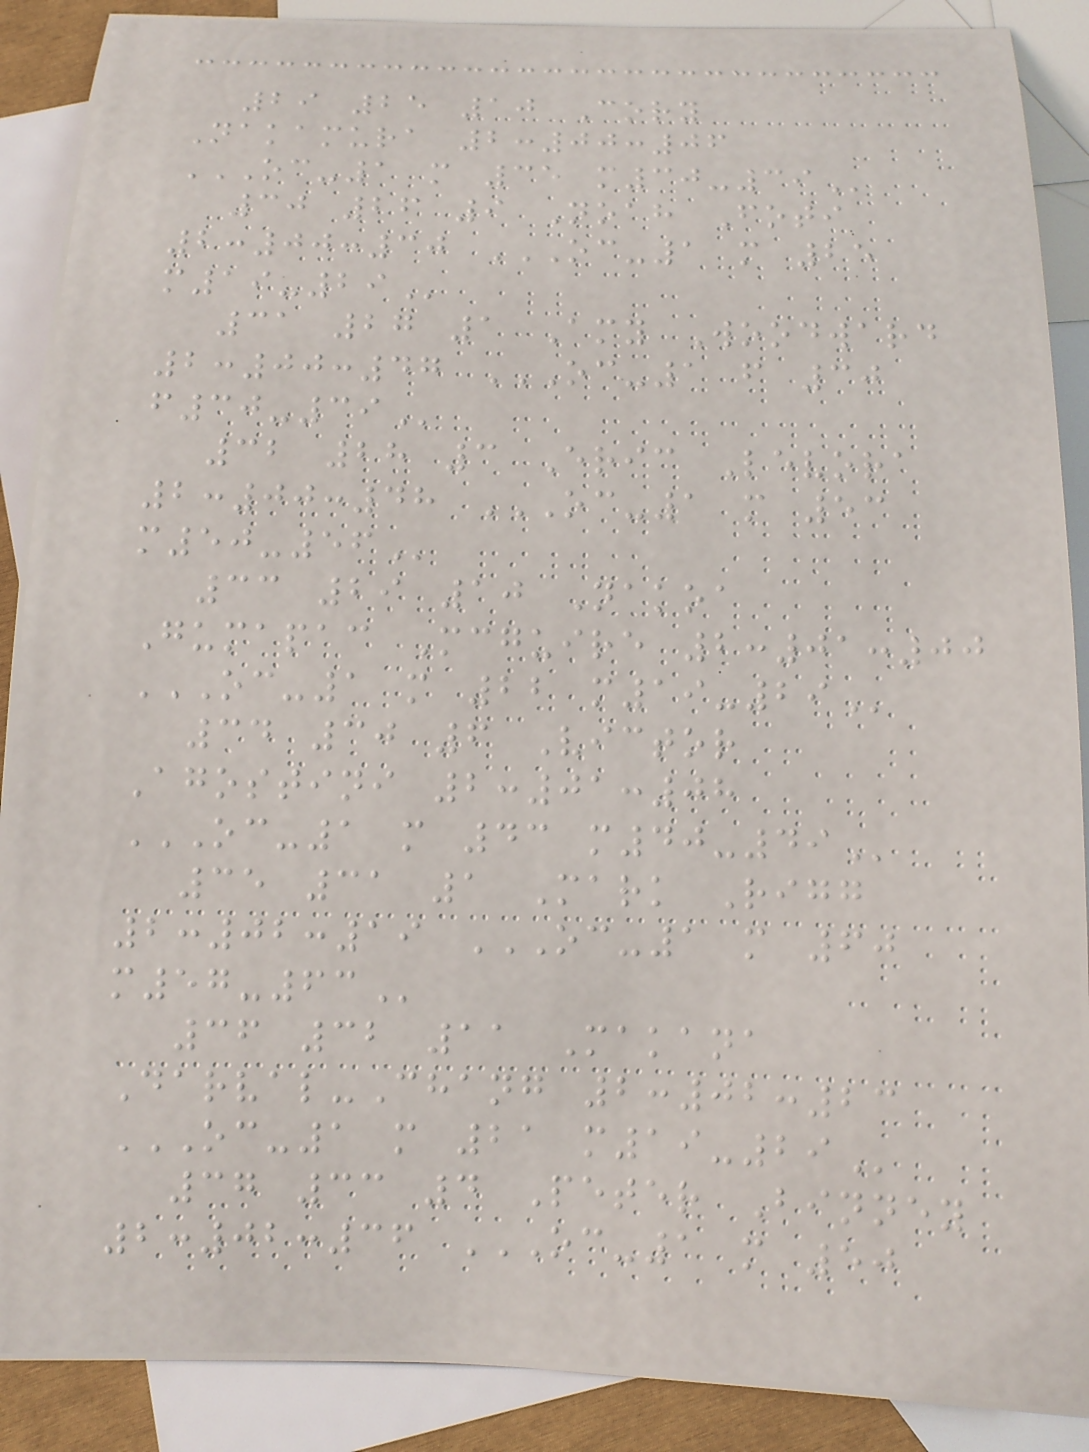29 25 10 Cory
Nakamura 2:00:06
OC-1 M 35 M30-39
30 26 9 Noah Foti
2:00:30 OC-1 M 25
M19-29
31 27 1 Amy Woodward
2:00:47 OC-1 F 30
F30-39
32 28 3 Eric Levora
2:00:48 OC-1 M 53
M50-56
33 29 10 Nakoa
Gumapac Mcguire 2:01:00
OC-1 M 22 M19-29
34 30 6 Victor
Agostini 2:01:08
OC-1 M 43 M40-49
35 31 1 Mark Rigg
2:02:19 OC-1 M 60
M57-63
36 32 11 Makana
Darval-Chang 2:02:23
OC-1 M 21 M19-29
37 33 4 Peter Binney
2:02:36 OC-1 M 50
